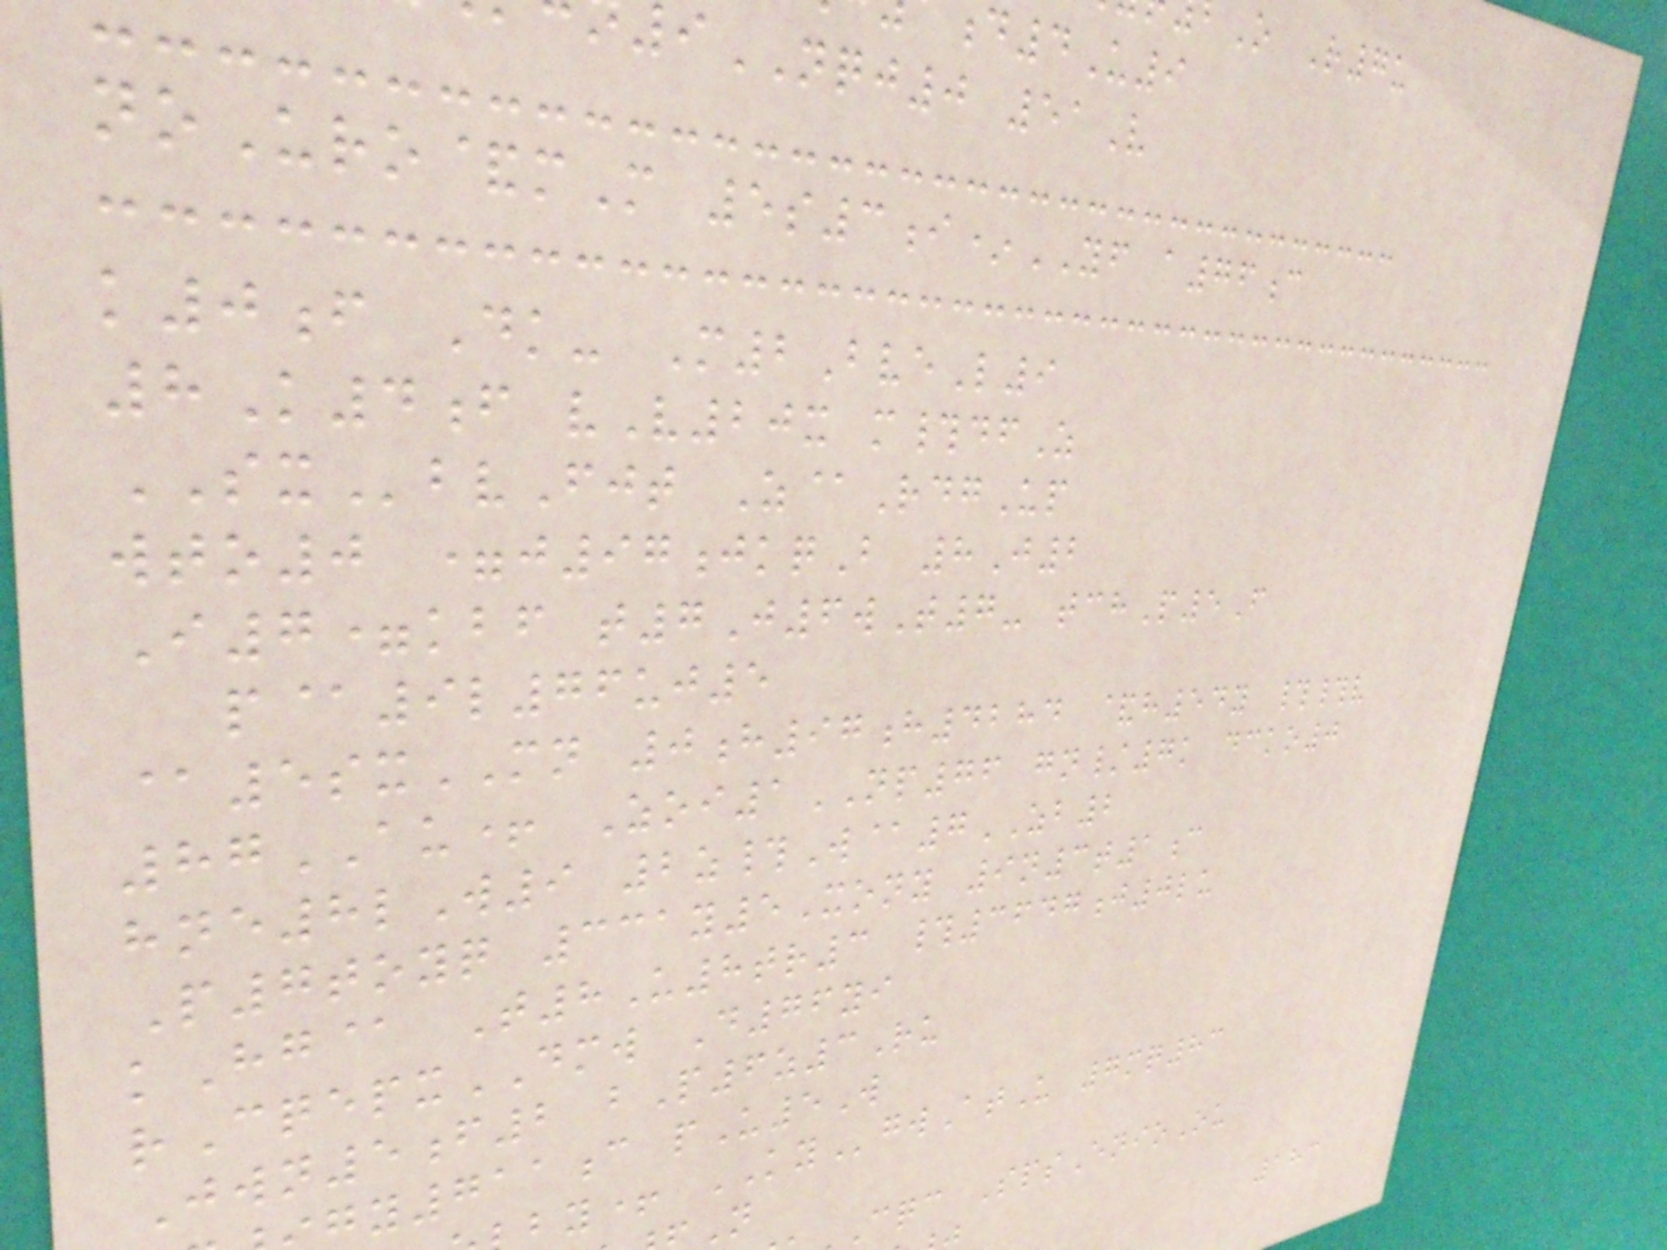d4U9
NQJ0 51V
noUro&mM 5s3i*YF a76c
k0f Dk- M2BveL9
8K4f vV20x m#dfZ
SXbvFjt Z@RdgUp
wto0 =j97jkqB 8J2
I7=kbf t7J6wT7- tchP5F
p@9l76uj5
@5sxMN 0h97h4284 &h54y ##v
87AU+ Zoi1NP76 gn/7k dcko0
hne8lW9 2z#W@7ZB2
P7toyq 331y5Xony 9n3t1c
kHg@ T8U8tr3 #3647j0lu
rCqepxDMW D76yi
Jwn5f2 bP6z3Ru
y711c pU5W
by+ KYgwAtU 7mq83
cqc SpsEnioOu
183
